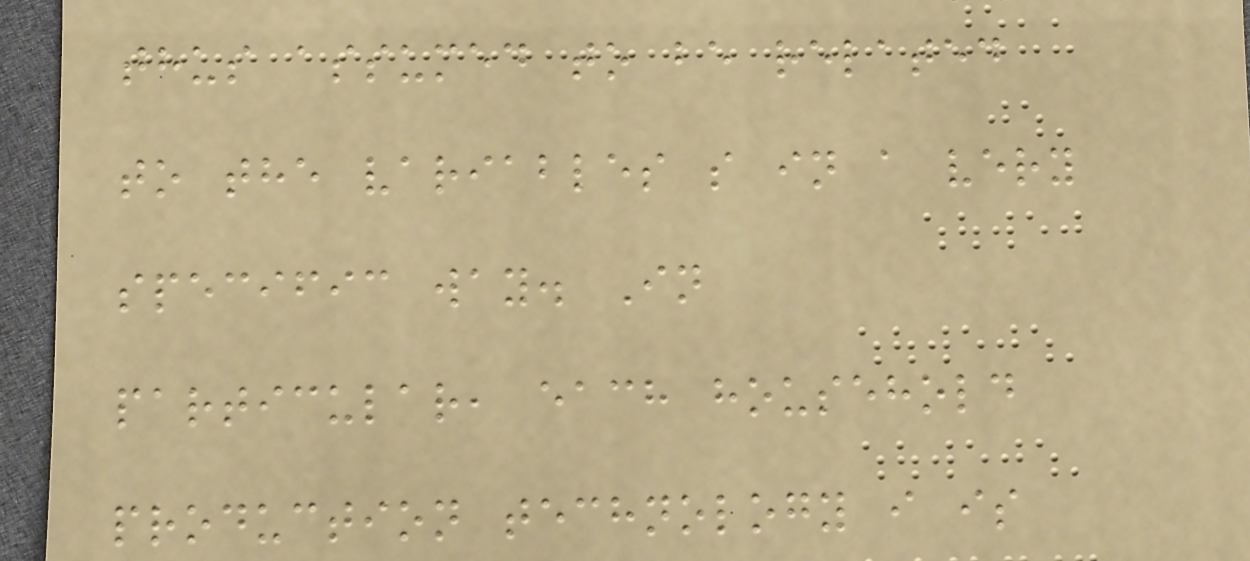thus assumed to be related
to the variables s in a very
specific way. In
particular, each household
production technology i is
